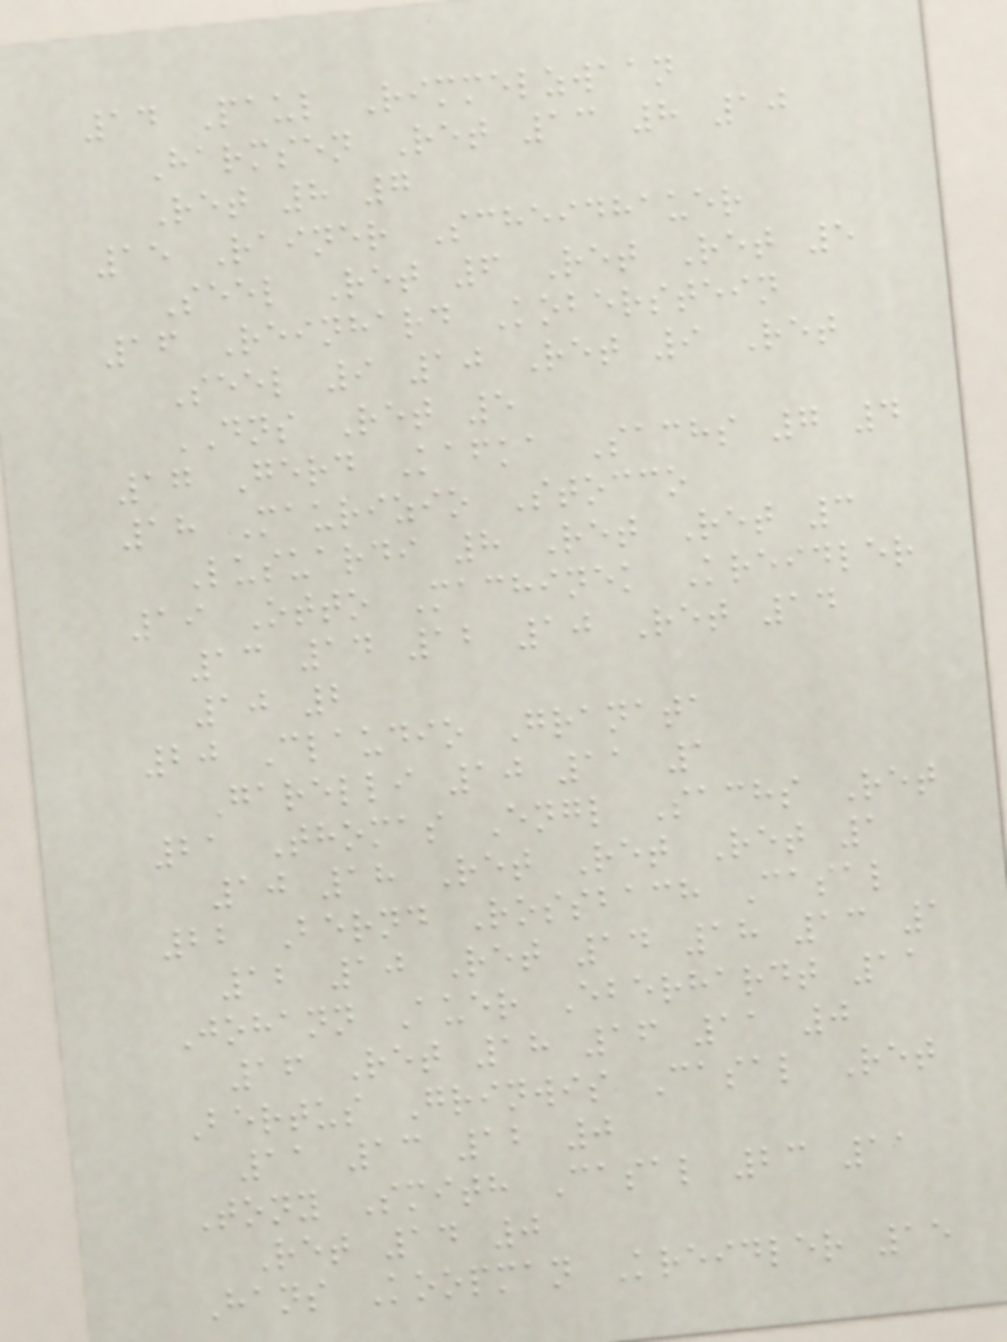14 Paul Rimmelzwaan
Harmsen Ret 13 8 10
Ret 8 7
15 Rainer Scheidhauer
Seel Ret 6 Ret Ret 5
16 Reinhard Koberstein
Seel 9 10 Ret 9 Ret
DNS Ret 5
17 Gerd Kafka Sachs 7 4
18 Maurizio Stocco
Lusuardi 8 Ret Ret 3
19 Otto Machinek Kreidler
13 14 12 10 Ret 14
10 2
20 Claudio Granata
Garelli 10 11 1
21 Thomas Engl Sachs Ret
10 18 Ret Ret Ret 1
22 Bernd Rossbach Casal
12 10 Ret 14 18 13 1
Johann Auer Eberhardt 11
16 Ret 18 16 11 0
Bertus Grinwis Casal Ret
11 13 12 0
Tony Smith Casal 23 11
Ret 14 0
Hans Koopman Kreidler 15
